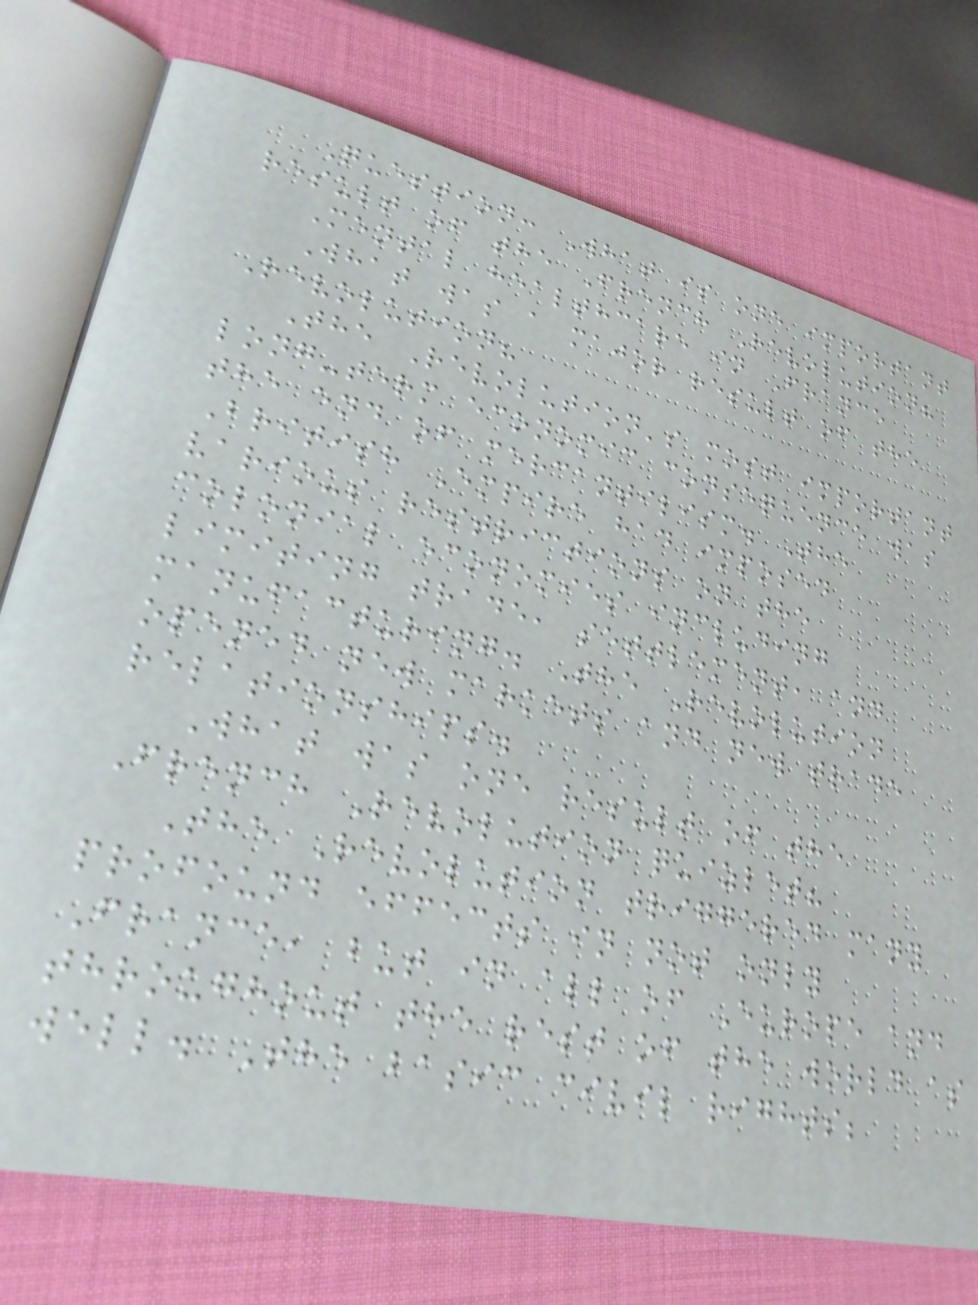Question: What is one important
result of the French Revolution?
Mental healthcare in France
What was a major result of the
Revolution?
The Revolution's most important
long-term economic consequence was
the end of mercantilism. The
British Empire had imposed
various restrictions on the
colonial economies including
limiting trade, settlement, and
manufacturing. The Revolution
opened new markets and new trade
relationships.
What was one result of the
French Revolution quizlet?
The Revolution triggered many
profound effects in not only
France, but in all of Europe and
throughout the rest of the world as
well. The basic civil rights;
